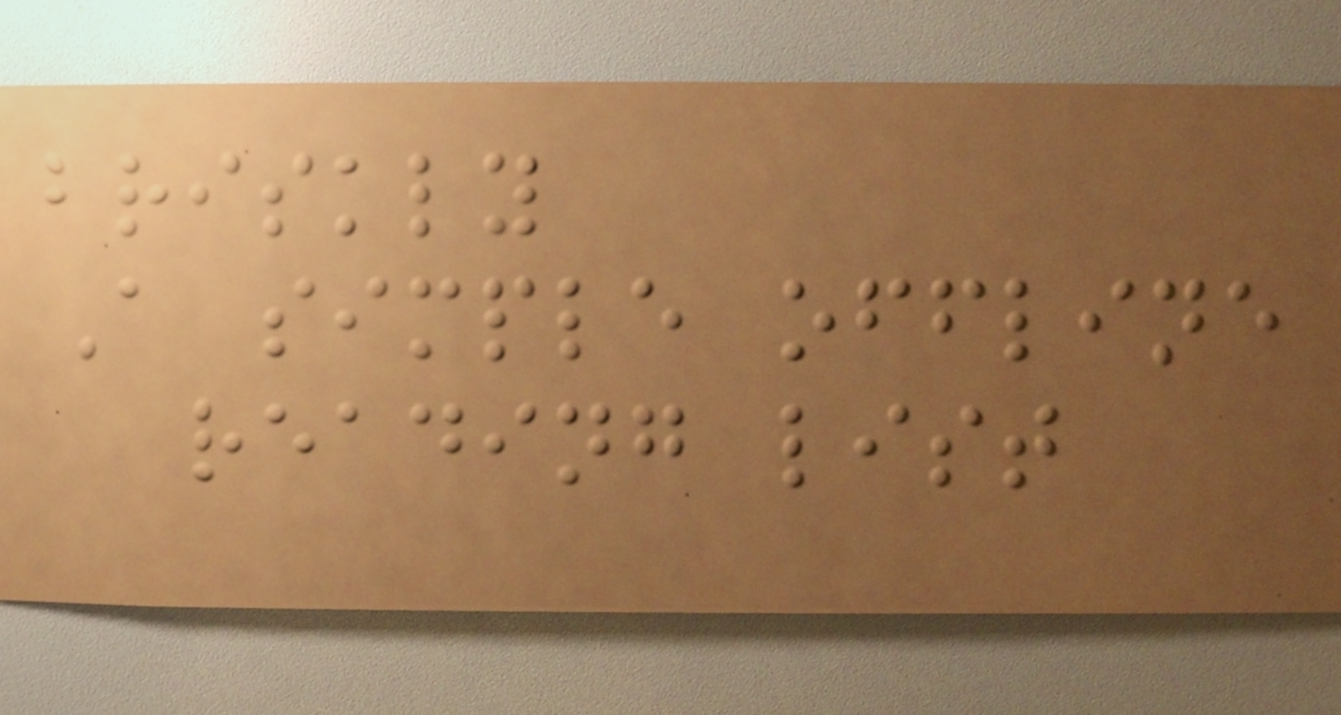briskly
A simple offline
reading list
